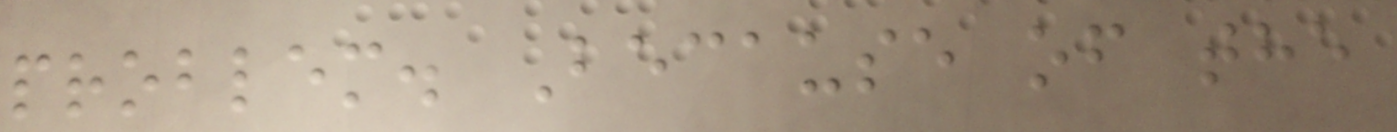problem. Because of the
